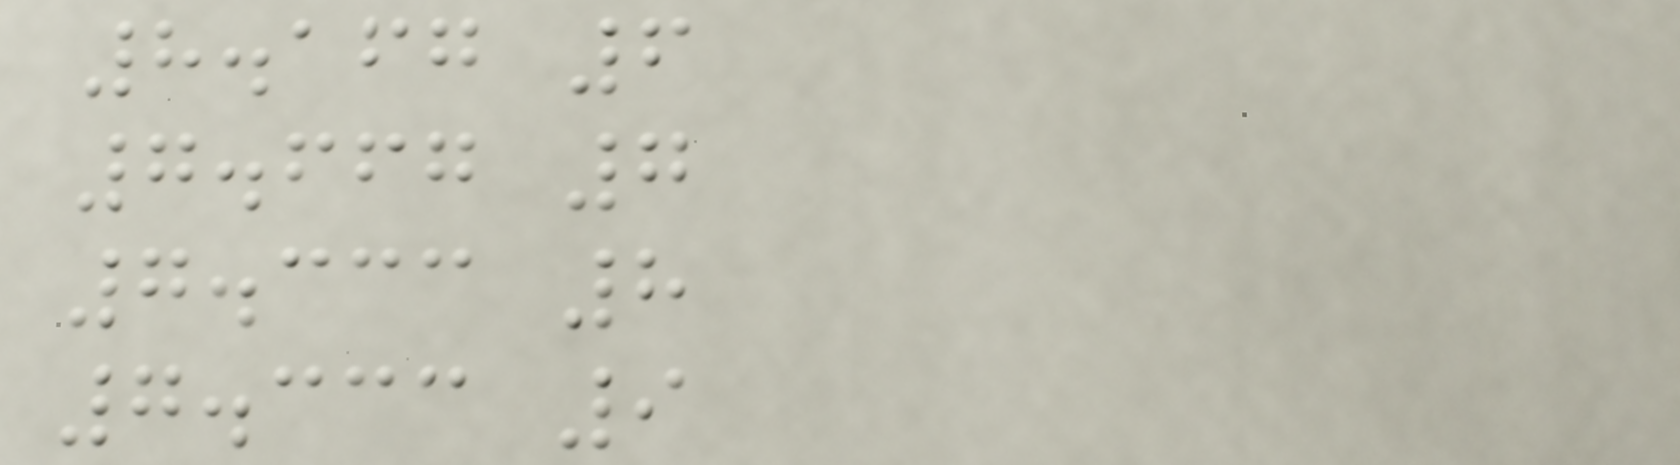8.167 6
7.667 7
7.333 8
7.333 9
